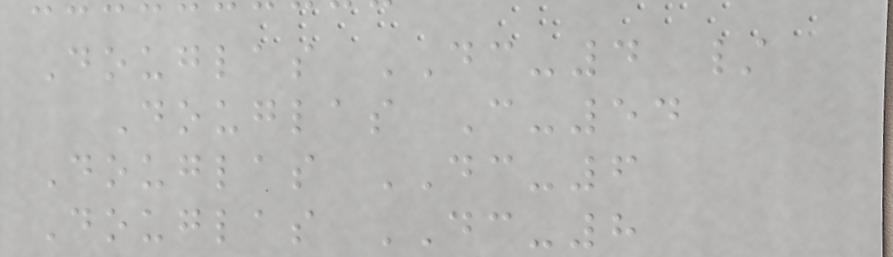Douglas DC-4 /
Douglas C-54
Douglas DC-6
Douglas DC-8
